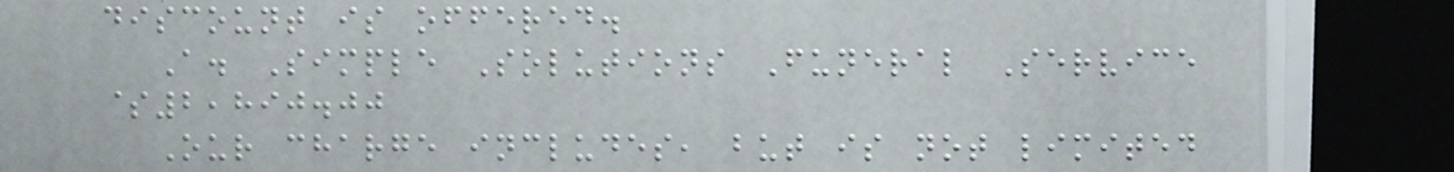discount is offered.
A. Simple Solutions Funeral Service
$2,890.00
Our charge includes, but is not limited
